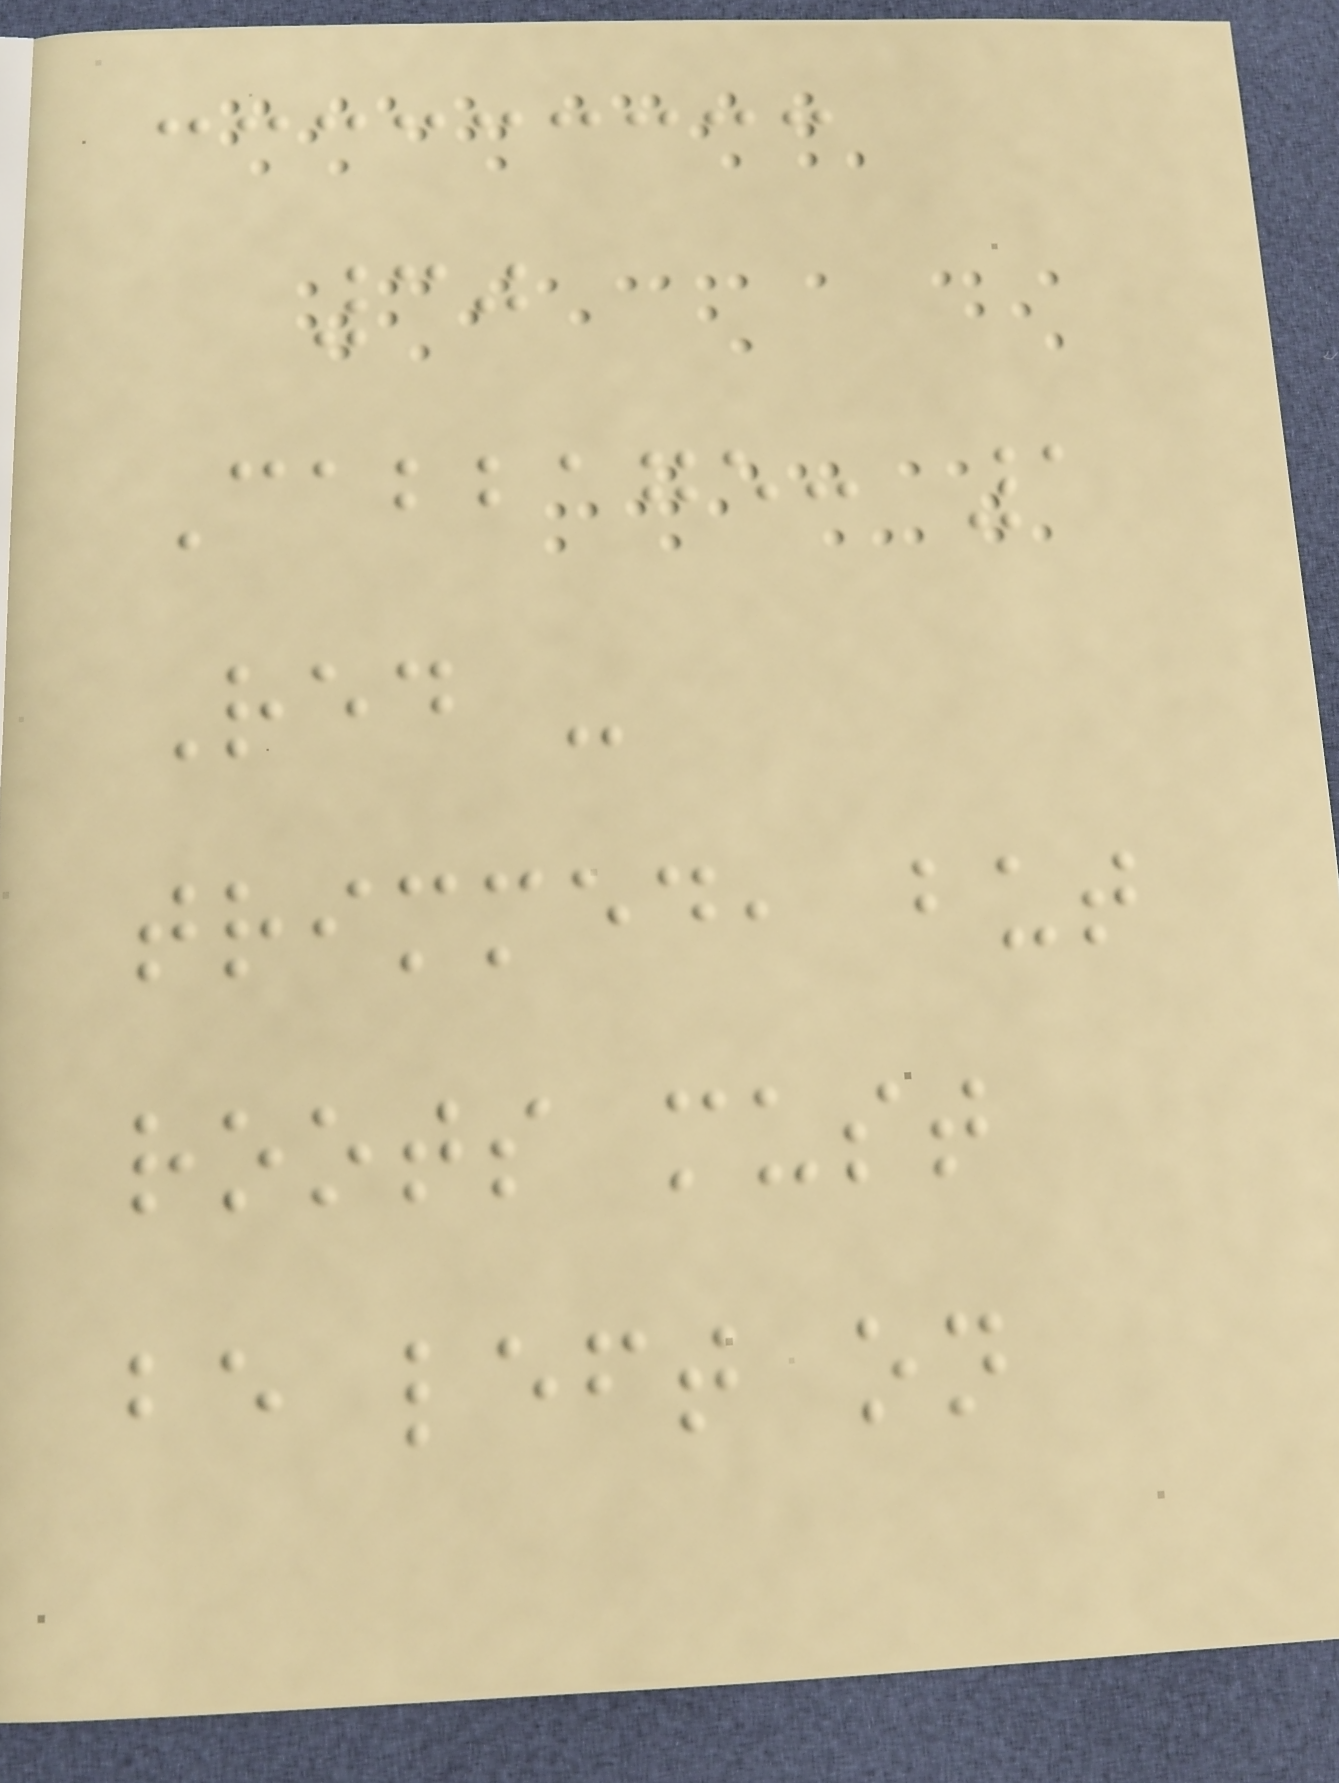30
Cabbage: 1
Red -
trimmed, but
roots must
be left on
